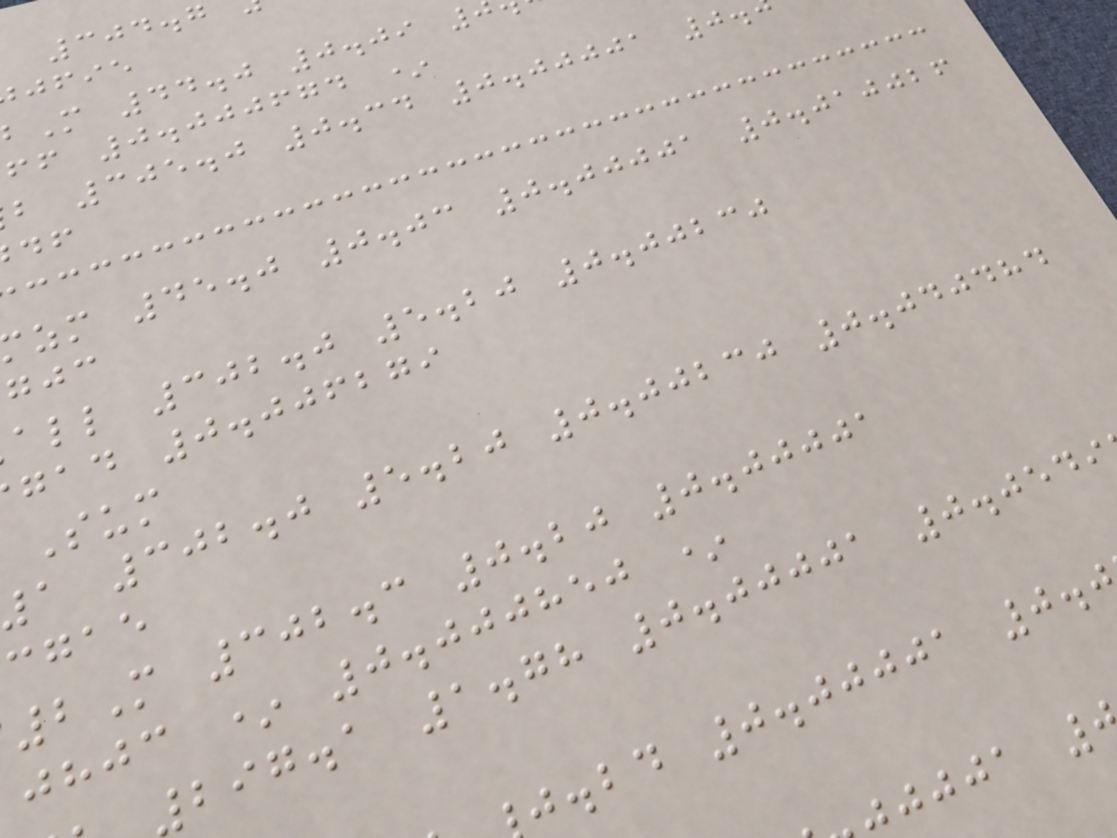jfie
M 44.0 0.09
ff 0.000674 *
b 305.0 0.34 0.00001 0.
zm 45.0 0.03 0.00001 0.010026
all 302.0 5.20 0.00230
gad 0.006279
Sum
a 302.0 5.20 0.00230 0.040484
cgae
2M 302.3 0.20 0.00001
jhjc * 0.000850 *
big.a 1.78 0.00001 0.0549
j.bd 0.00001 0.
